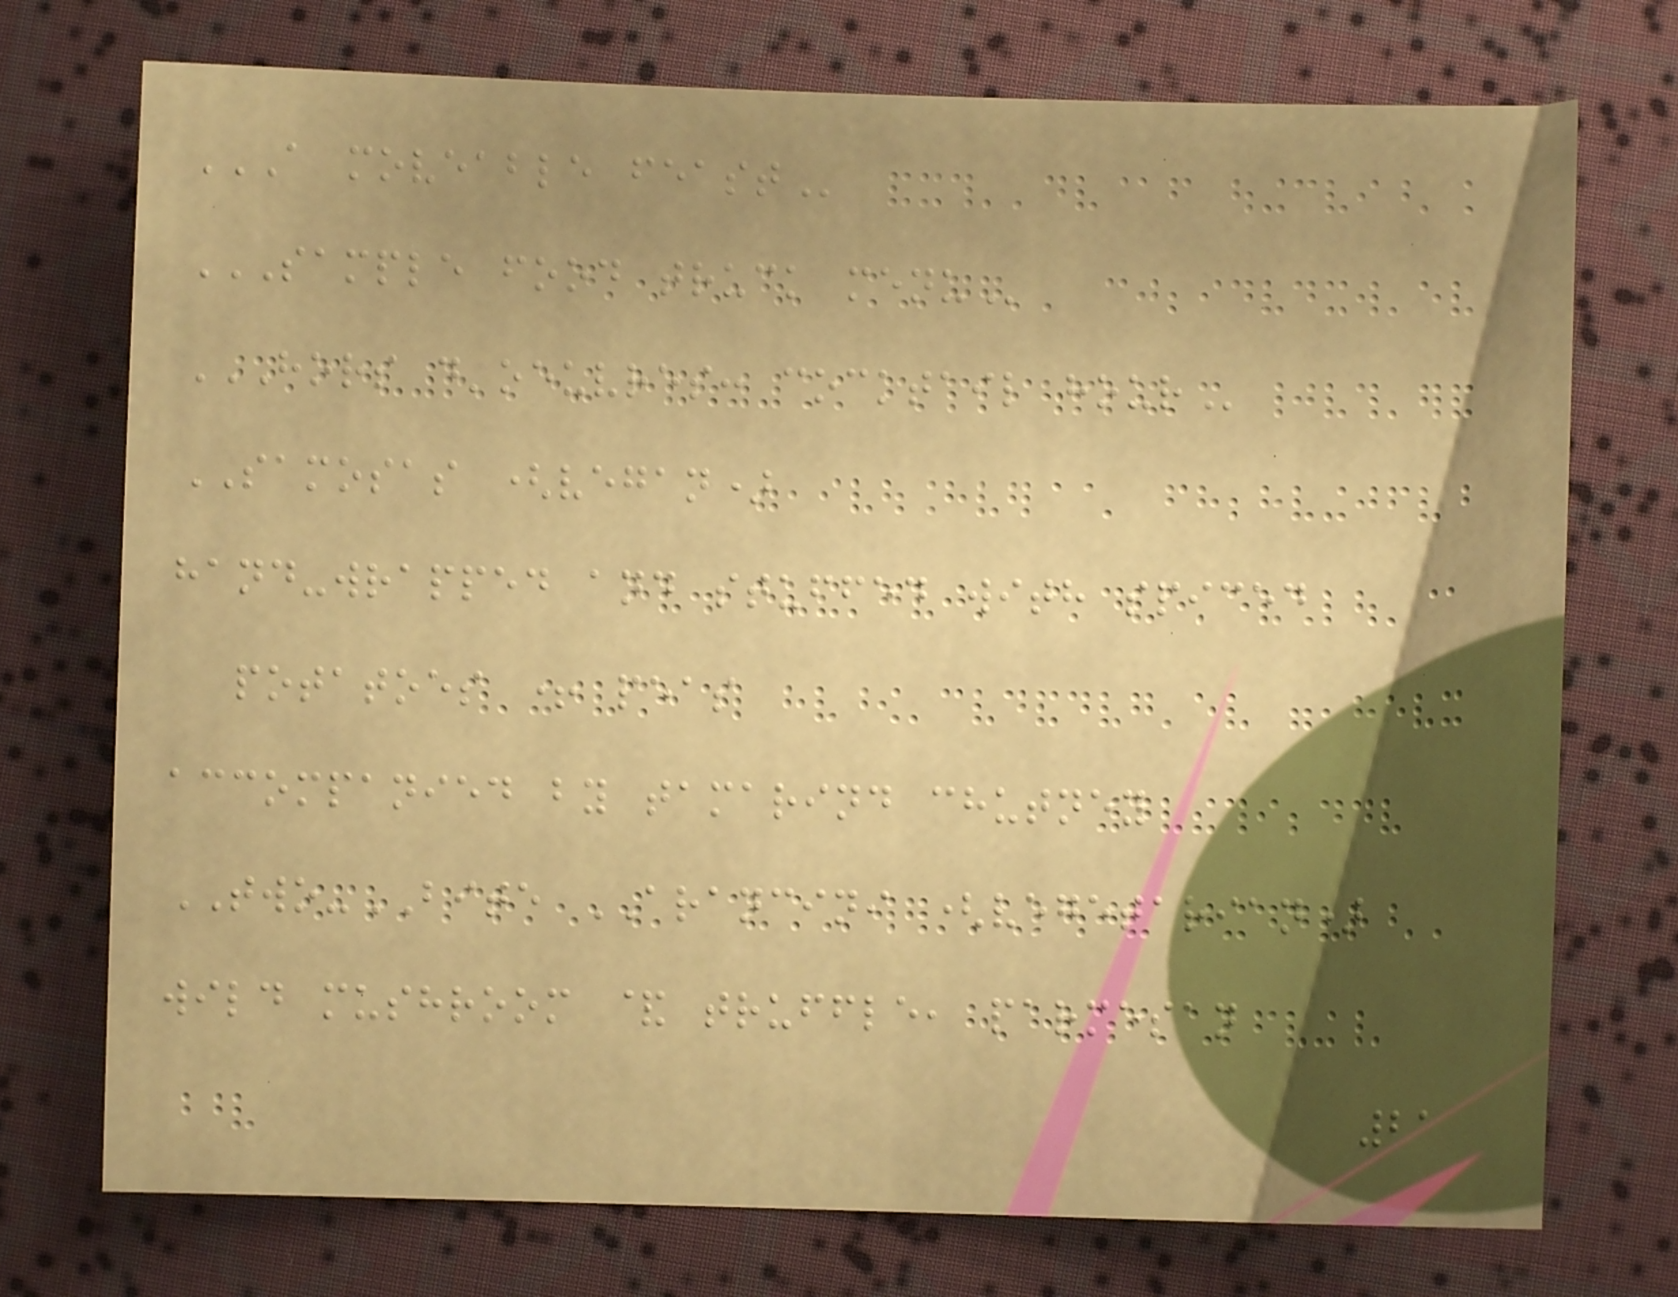A MOVEABLE FEAST
SAMPLE FOOD TRUCK MENU
HORS D'OEUVRES: COCKTAIL HOUR
SAMOSAS (vegan)
hand-wrapped and stuffed with spiced
potatoes + peas
accompanied by tamarind chutney
TWO-BITE ARANCINI (vegetarian)
wild mushroom & truffle, parmesan
21
